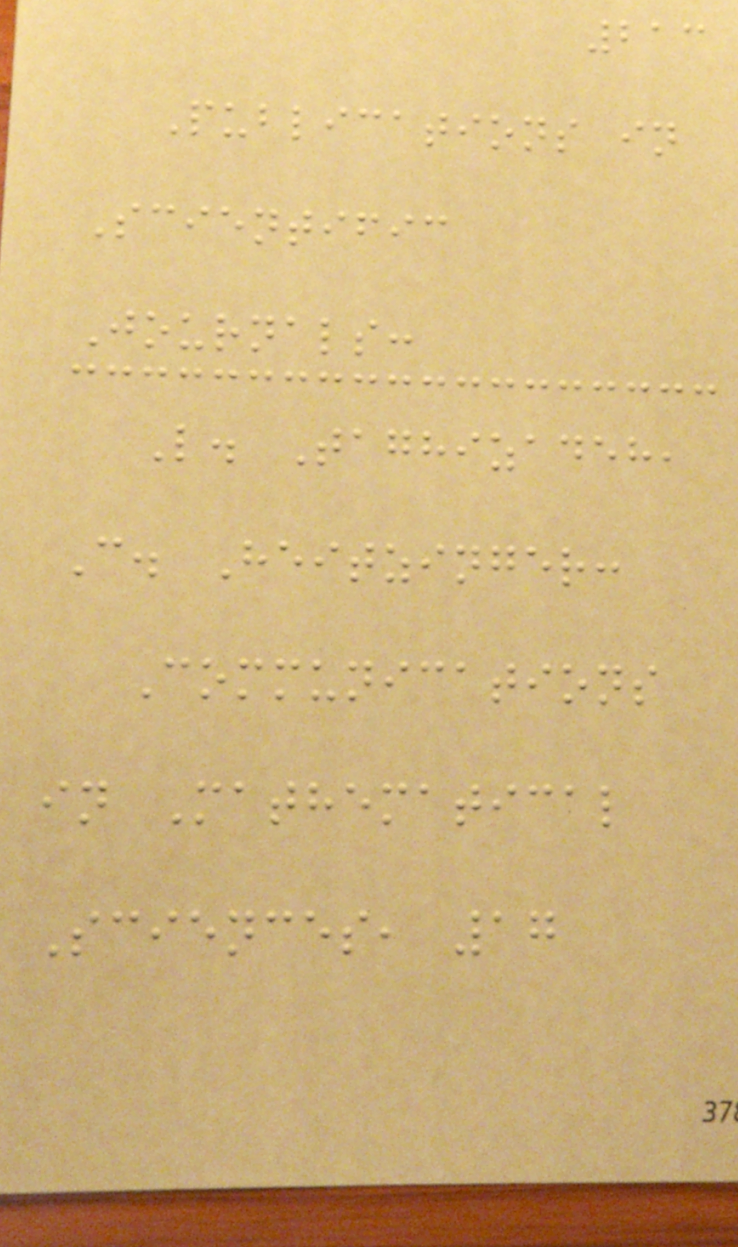213
Publications in
Scientific
Journals:
L. Taghizadeh,
C. Heitzinger:
Communications
in Mathematical
Sciences, 17
